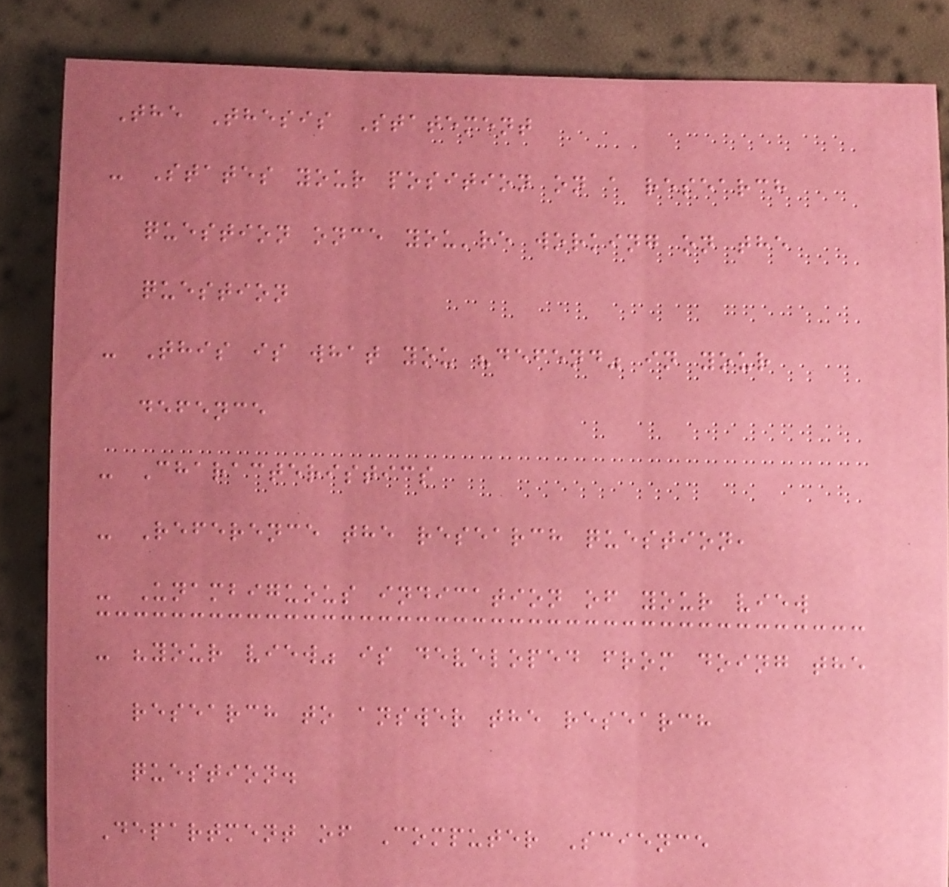The Thesis Statement
- States your position on a research
question once you're working on the
question
- This is what you "defend" in your
defence
- Characteristics
- Reference the research question,
- Unambiguous indication of your view
- "your view" is developed from doing the
research to answer the research
question.
Department of Computer Science
